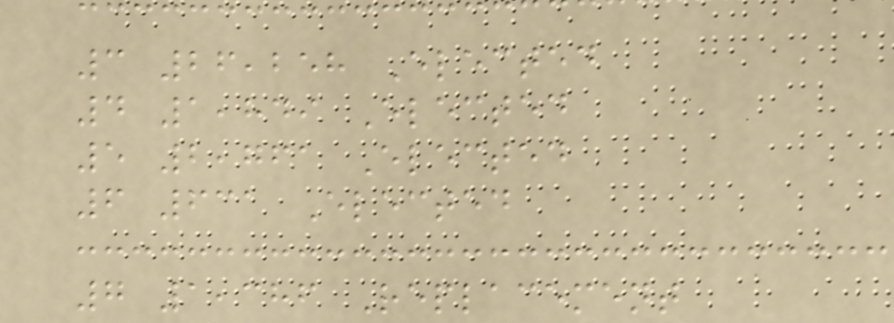3 26,258 Elected
4 1,849 Elected
5 2,761 Elected
6 631 Elected
7 1,386 Replacement
